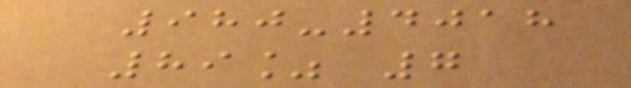980-4018
89% 7
